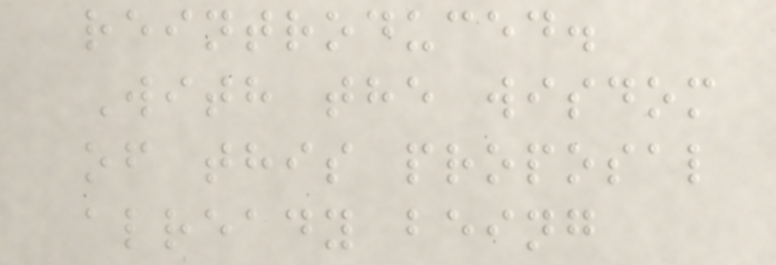reintroduced.
With the wisdom
of this proposal
already being
